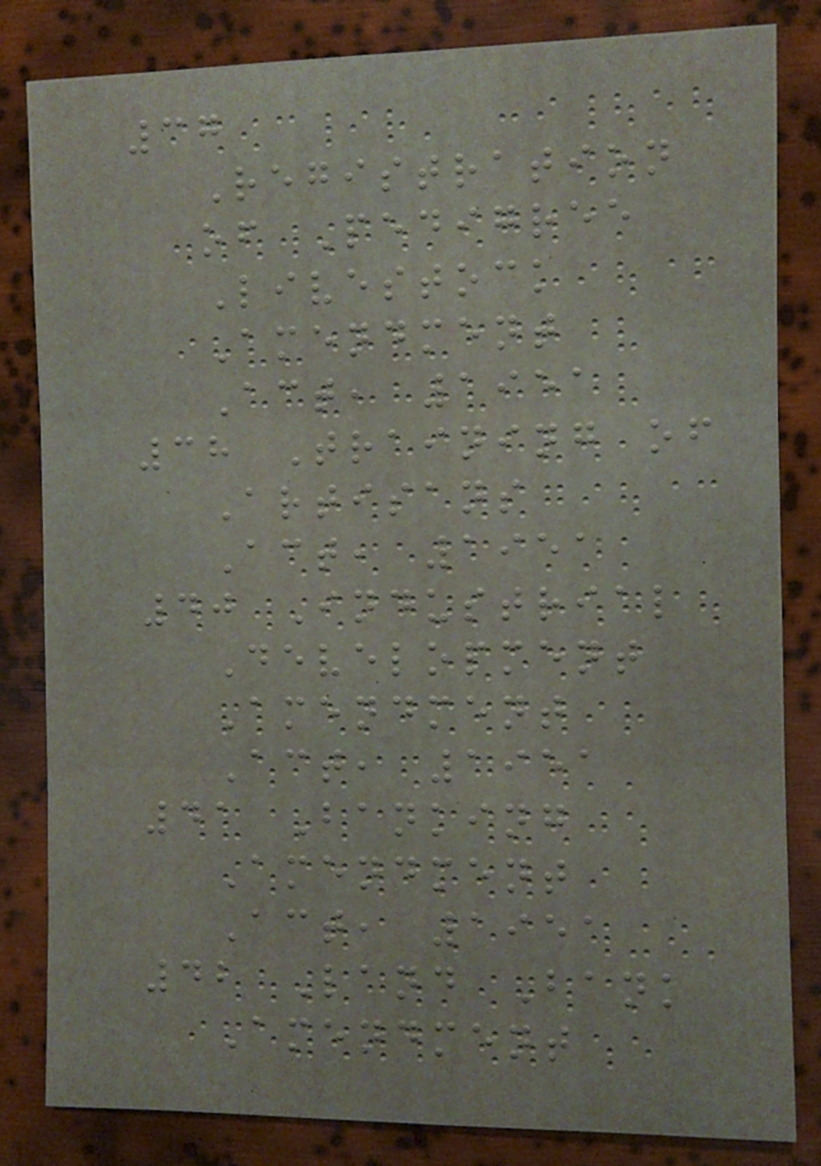37
Registration
of Pedigree
Livestock
Amendment
Act, 1951
38 Training of
Artisans
Act, 1951
40 Industrial
Development
Amendment
Act, 1951
41 Banking
Amendment
Act, 1951
42 Land Bank
Amendment
